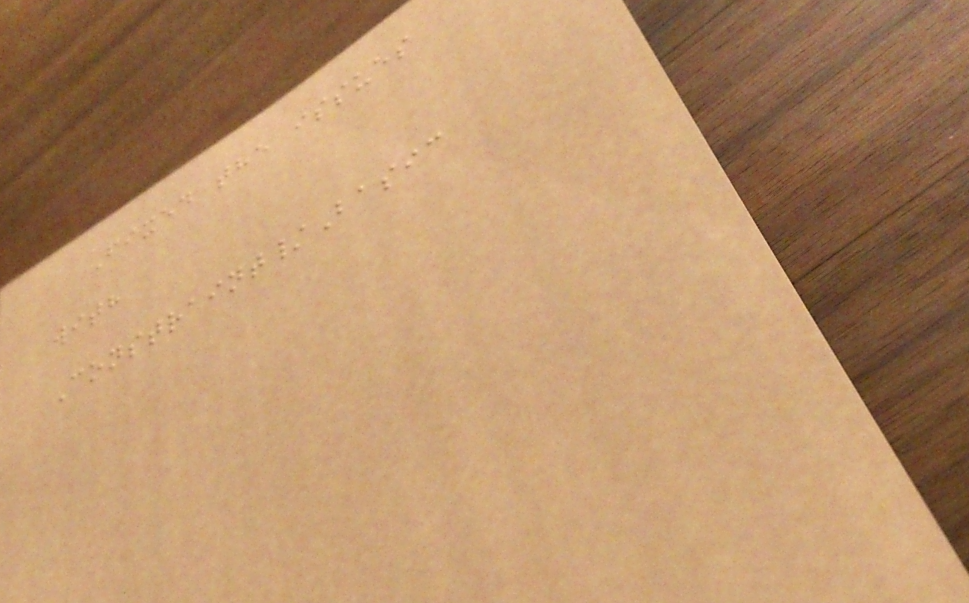Fixed the issues
with
Constraint/Basic
